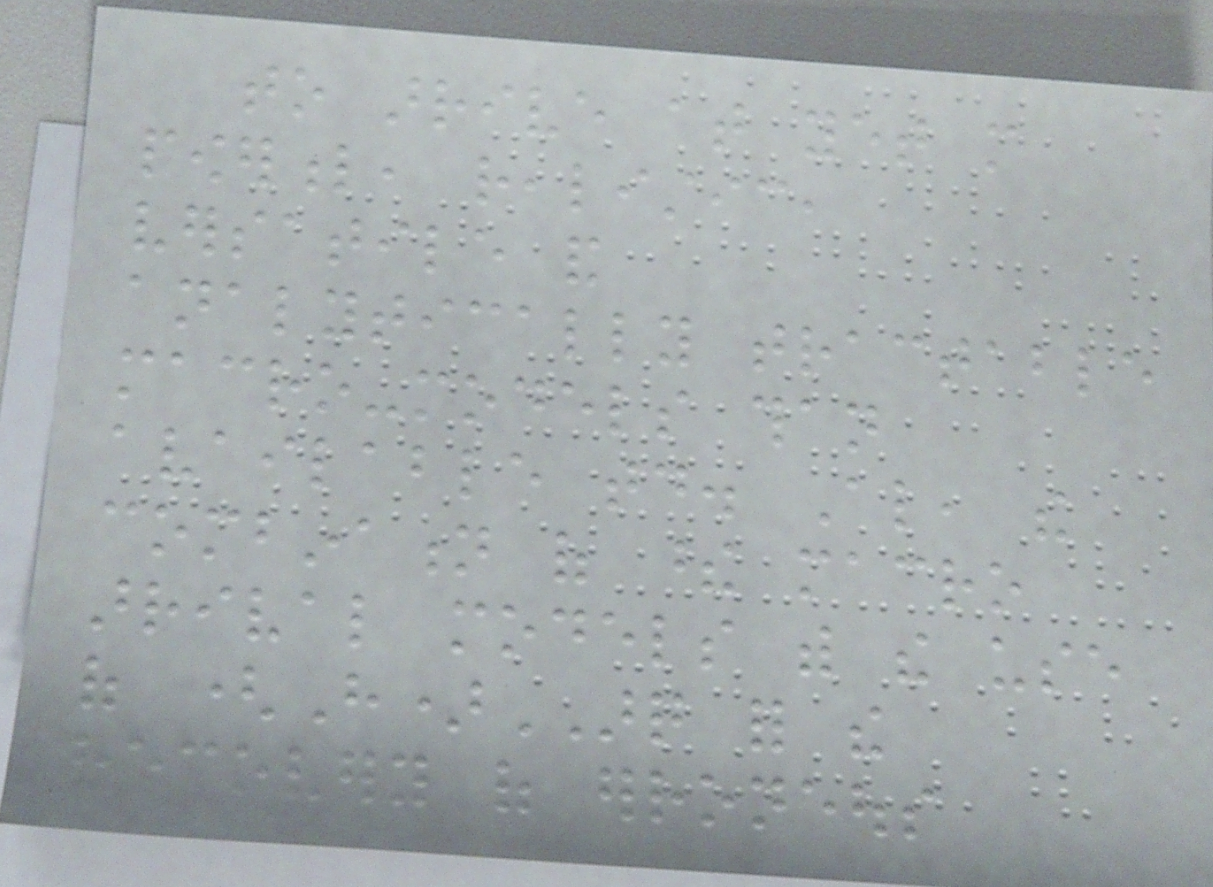to arrive at yet more
powerful, realistic,
versatile and
analytically tractable
macro-models than
available today. Also, the
combination of these macro
arrival models with the use
of (H)ARQ for the
recovery of erroneous
